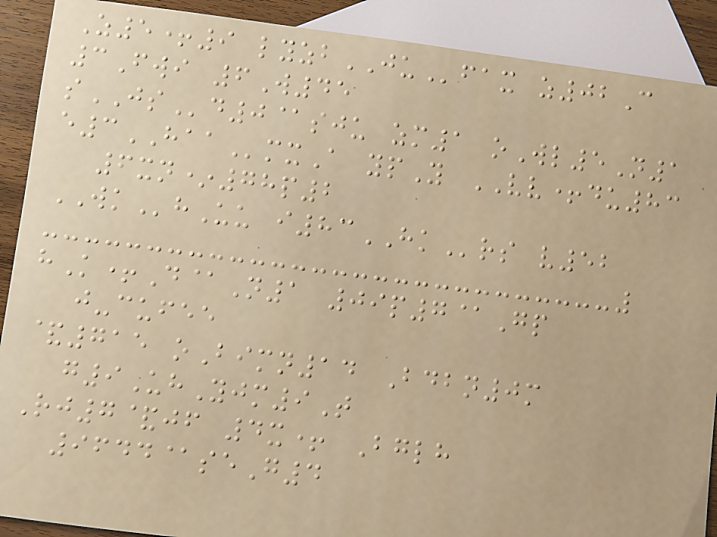Z5+9 lyzbJUfax z02C
3Fwi 6W45
sJSd0@sju zm1 oWl5N1
e3HAAmxA ypY VV+du83
6xn*78p2
WKhUu i83HKrs v52
hK+D@N1 09p7@Gp
j-cufee
&715 oBimn14 Bdbn0m
g9UhYjm9T
Rj7&jf 4x+ Bglh
9644@seG4
